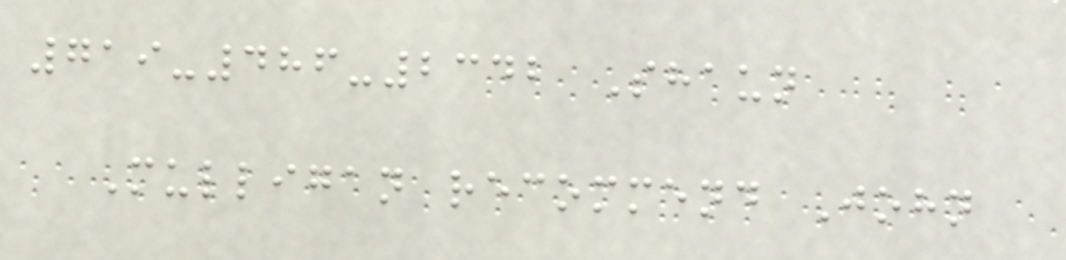719-486-2342 Shaun
Mulligan recommend John
